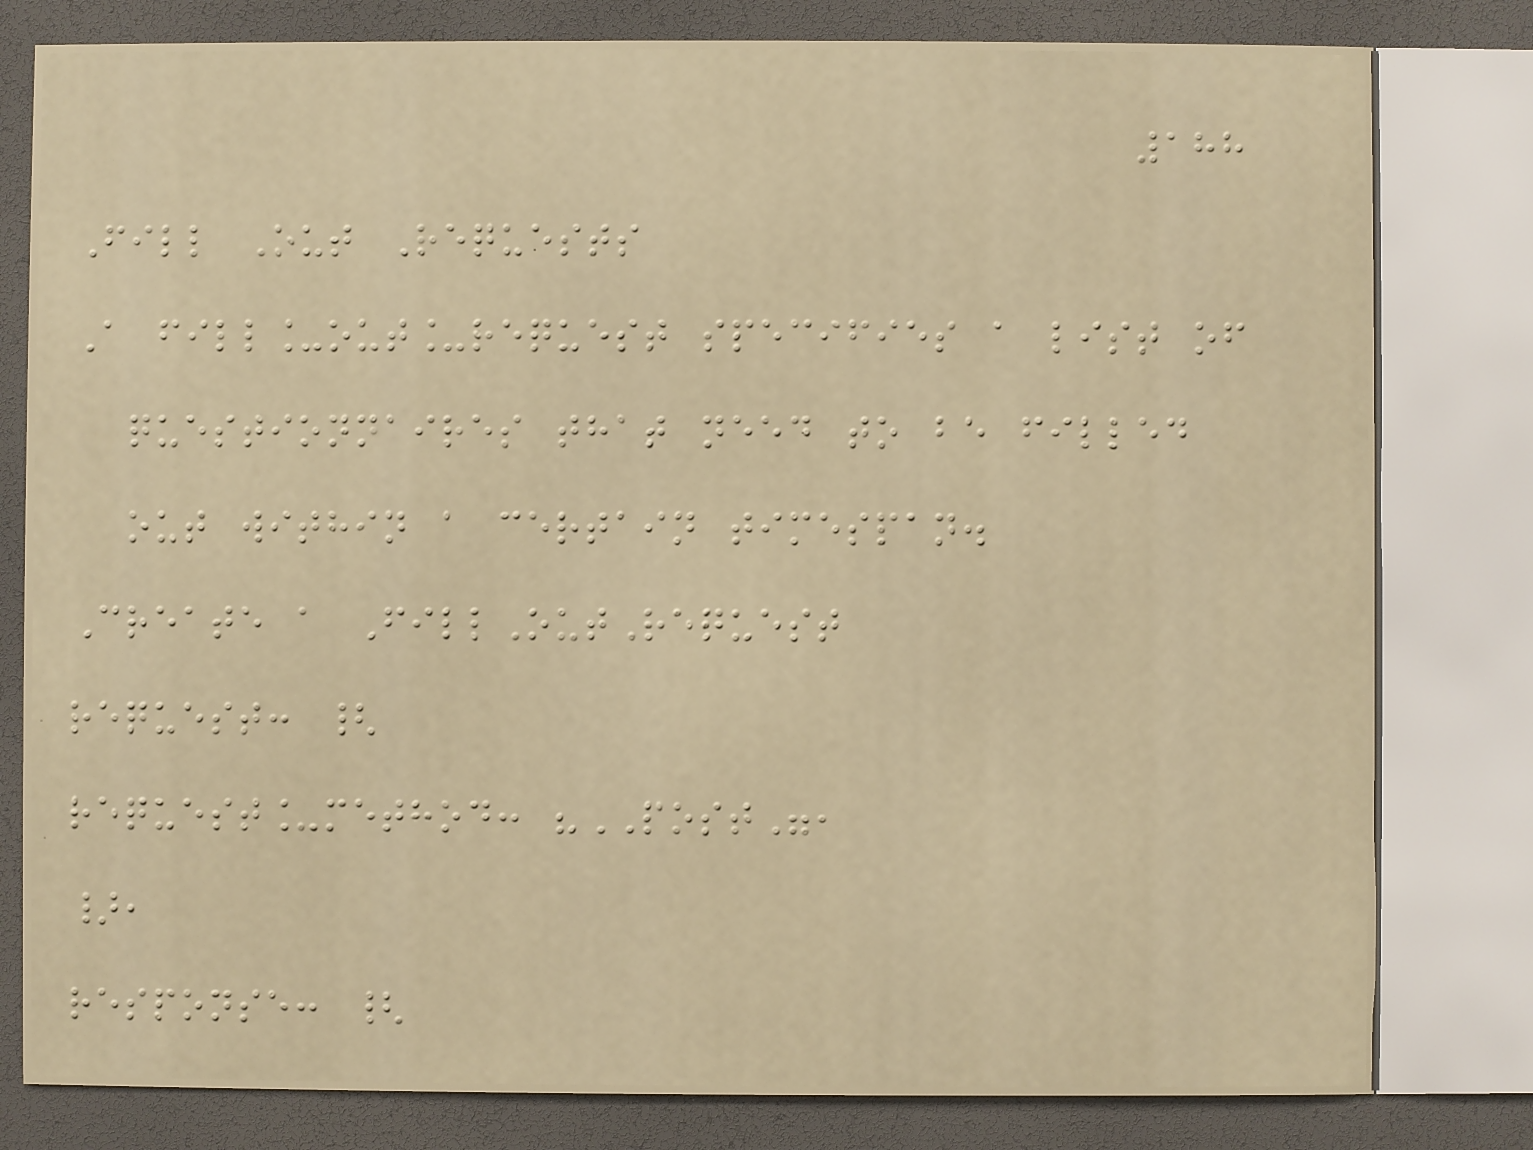188
Fill Out Requests
A fill_out_request specifies a list of
questionnaires that need to be filled
out within a certain timespan.
Create a FillOutRequest
request: {
request_method: "POST",
},
response: {
